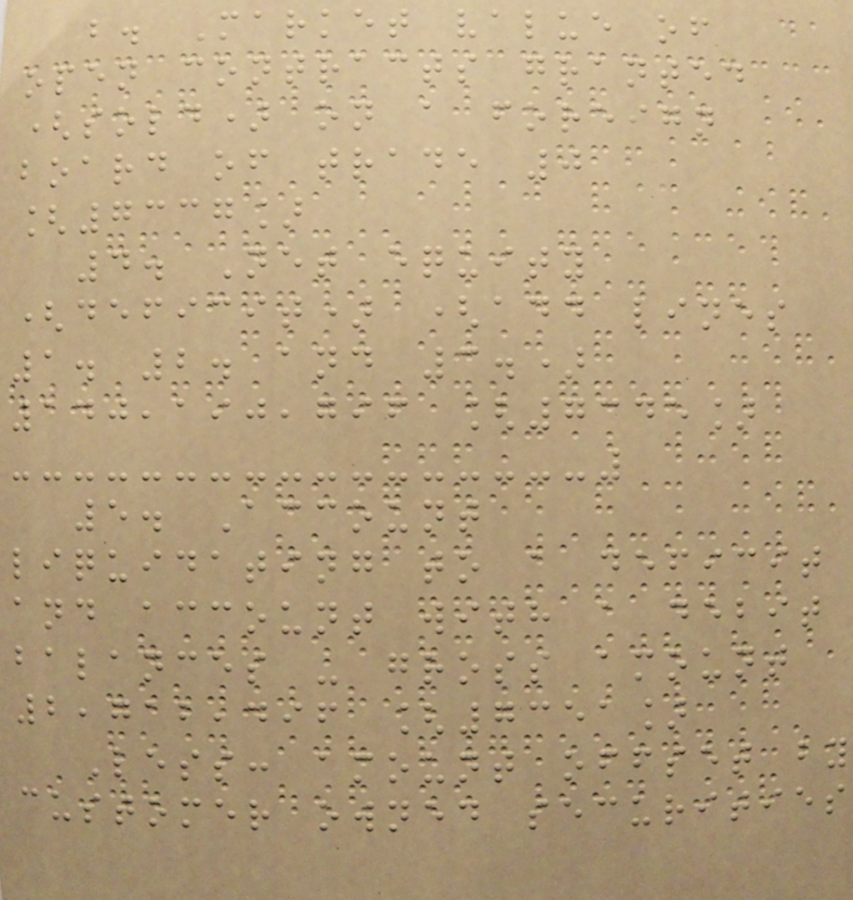b. Market value of
open contracts granted
(sold) on a foreign
board of trade 0
[7337]
4. Net equity
(deficit) (add lines
1. 2. and 3.)
140,190,796 [7345]
5. Account
liquidating to a deficit
and account with a debit
balances - gross amount
2,712,496 [7351]
Less: amount offset by
customer owned securities
